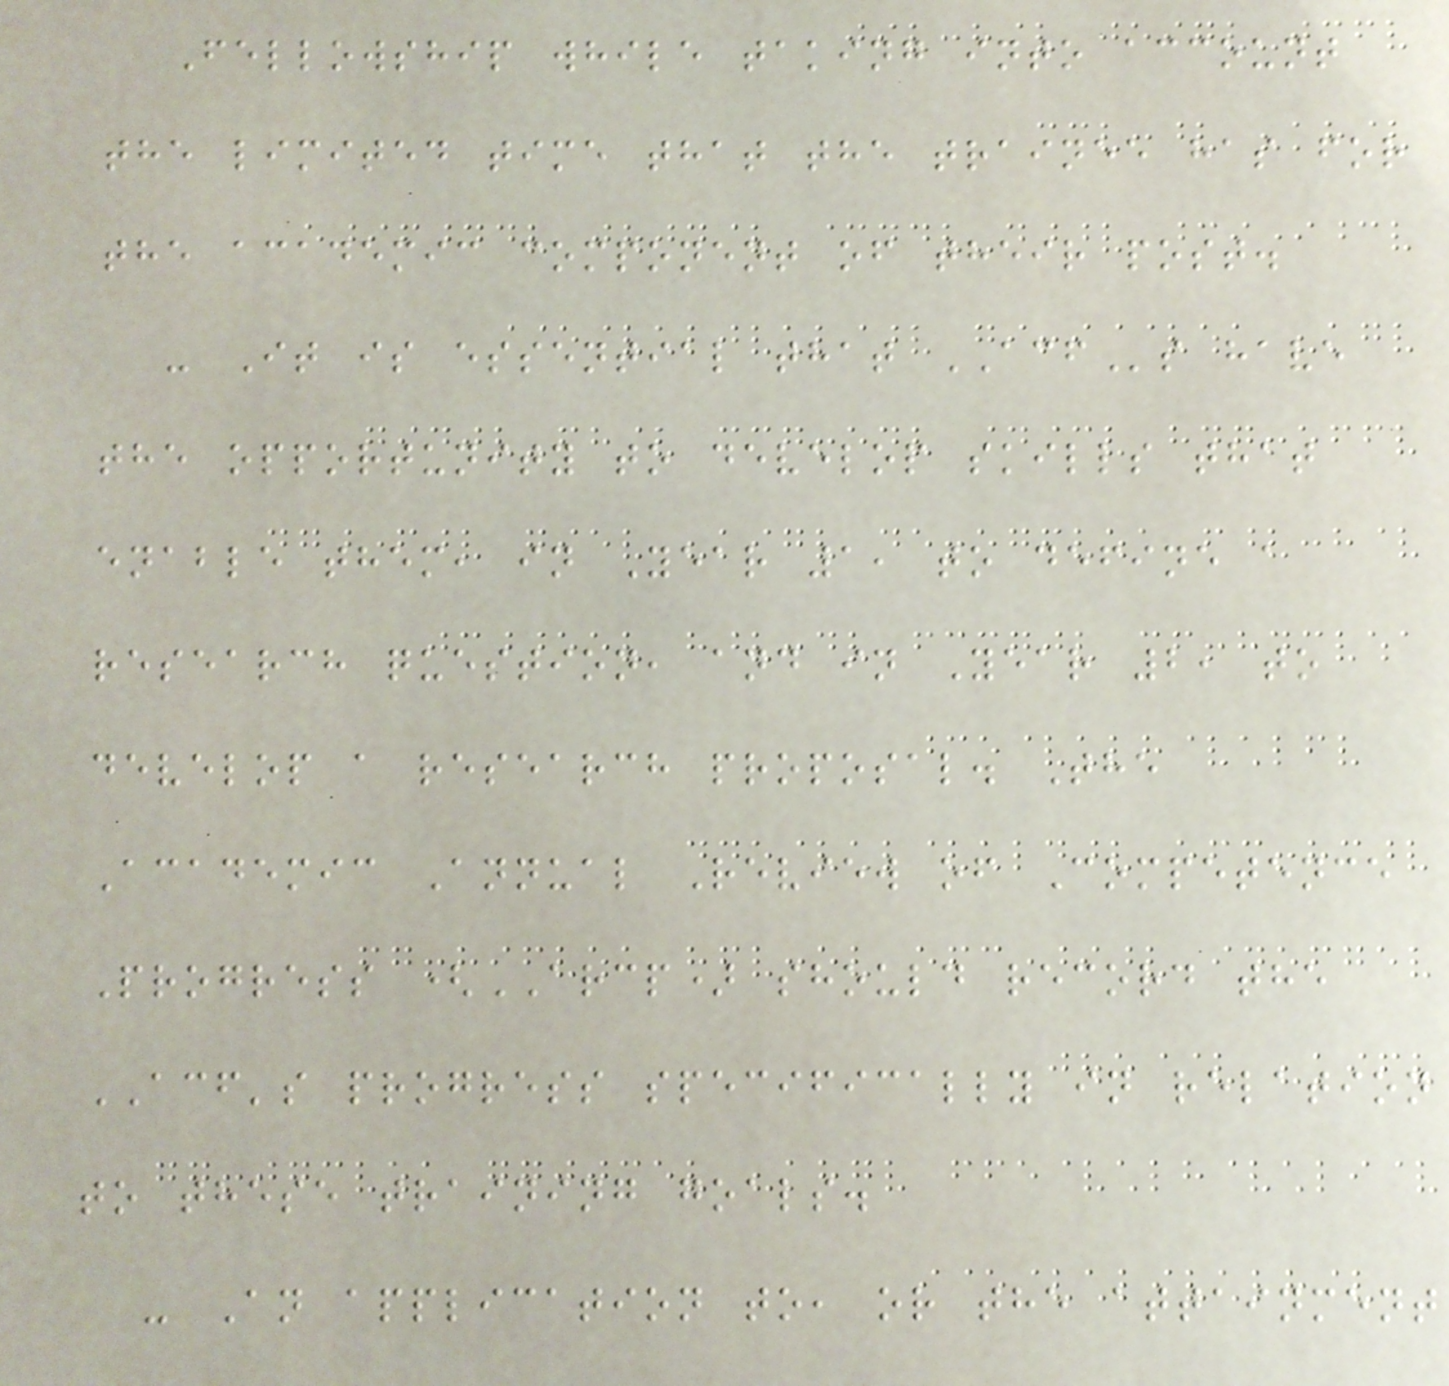Fellowship while taking into account
the limited time that the trainee has for
the academic component of their post.
- It is essential that ACFs have
the opportunity to develop skills that
enable them, in Year 1, to define a
research question, and in Year 2, to
develop a research proposal. The
Academic Annual Review of Competence
Progress (ARCP) should record the
ACF's progress specifically in relation
to these training goals.
- An application to, or the attainment
